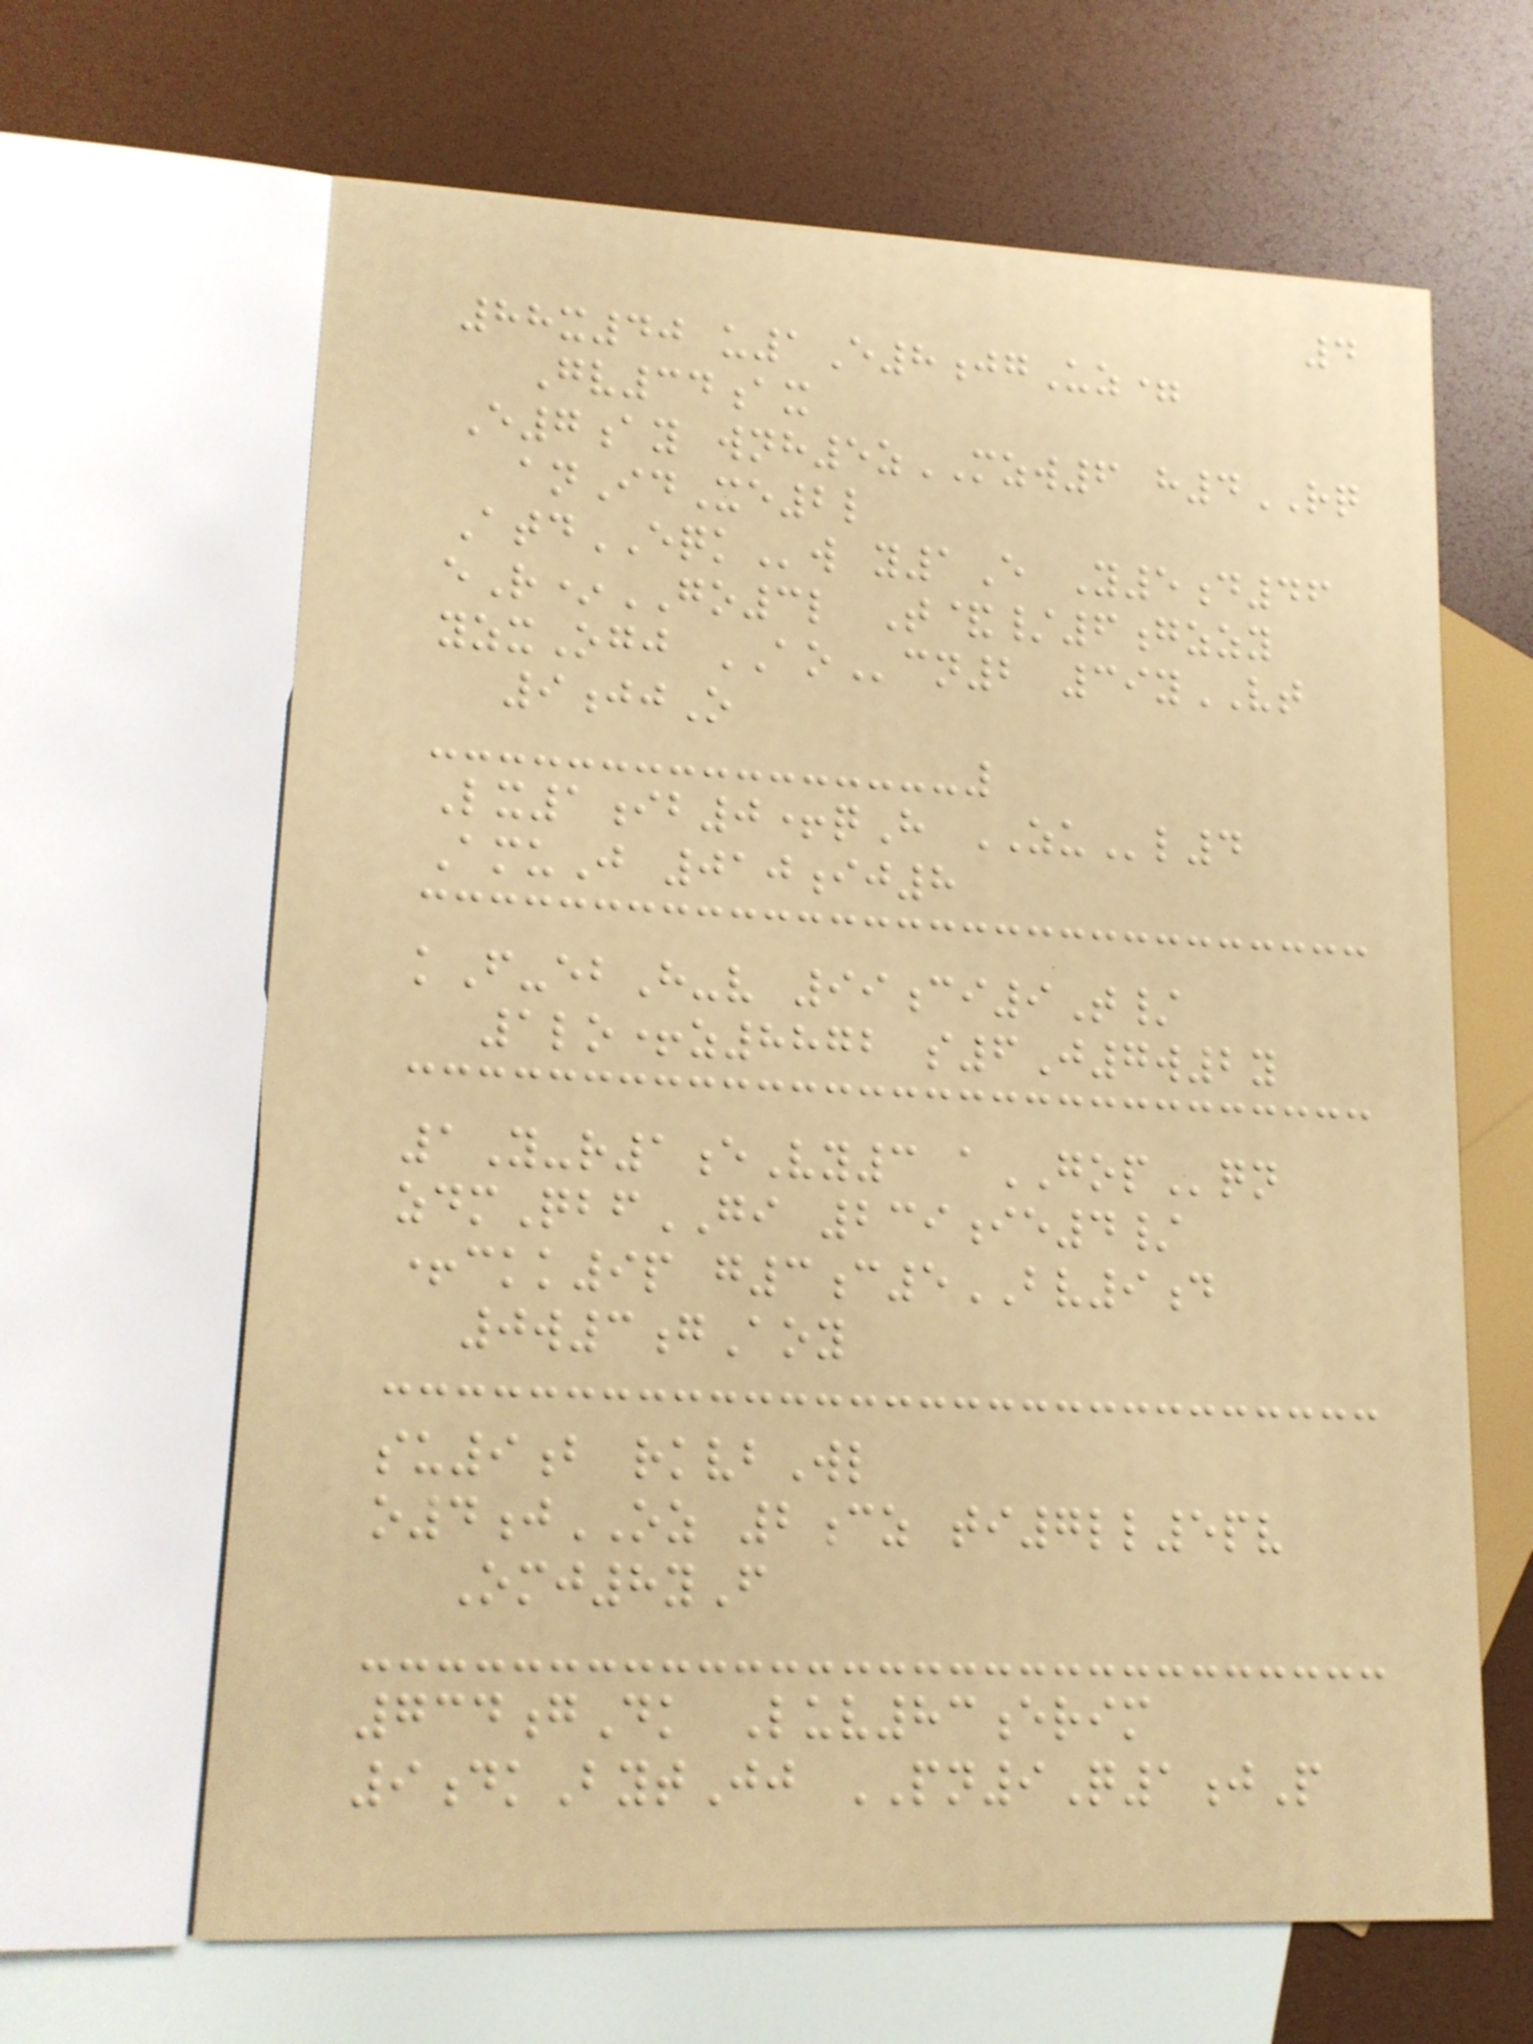4
88x40 u1E8jgUz=
Gv34ax
E7ay wnh5zMZW6 h4RQ
anIdXe2l
AtdEQKw y1E Y5d46
eR*GO3l T&/6gzzy
yzxOgj AOcn2 39yVT
9jjO
Lx1ib0+qH ZUl4
AmuJ 010ij8
kF-ebH-v 99ci9T/
1lo+z8872 s6J7w2y
1Y-r1eVy3 aGOPqn
zdmQbfGI 239ie4/
+ckk9p g3c5BV9d
0w3gAoy
su9b rkvbWl
o4jOZ 2cz ti7ll5pv
Omj8yF
734gDk Luv83erim
9dkBytJj PN9Q1jP
